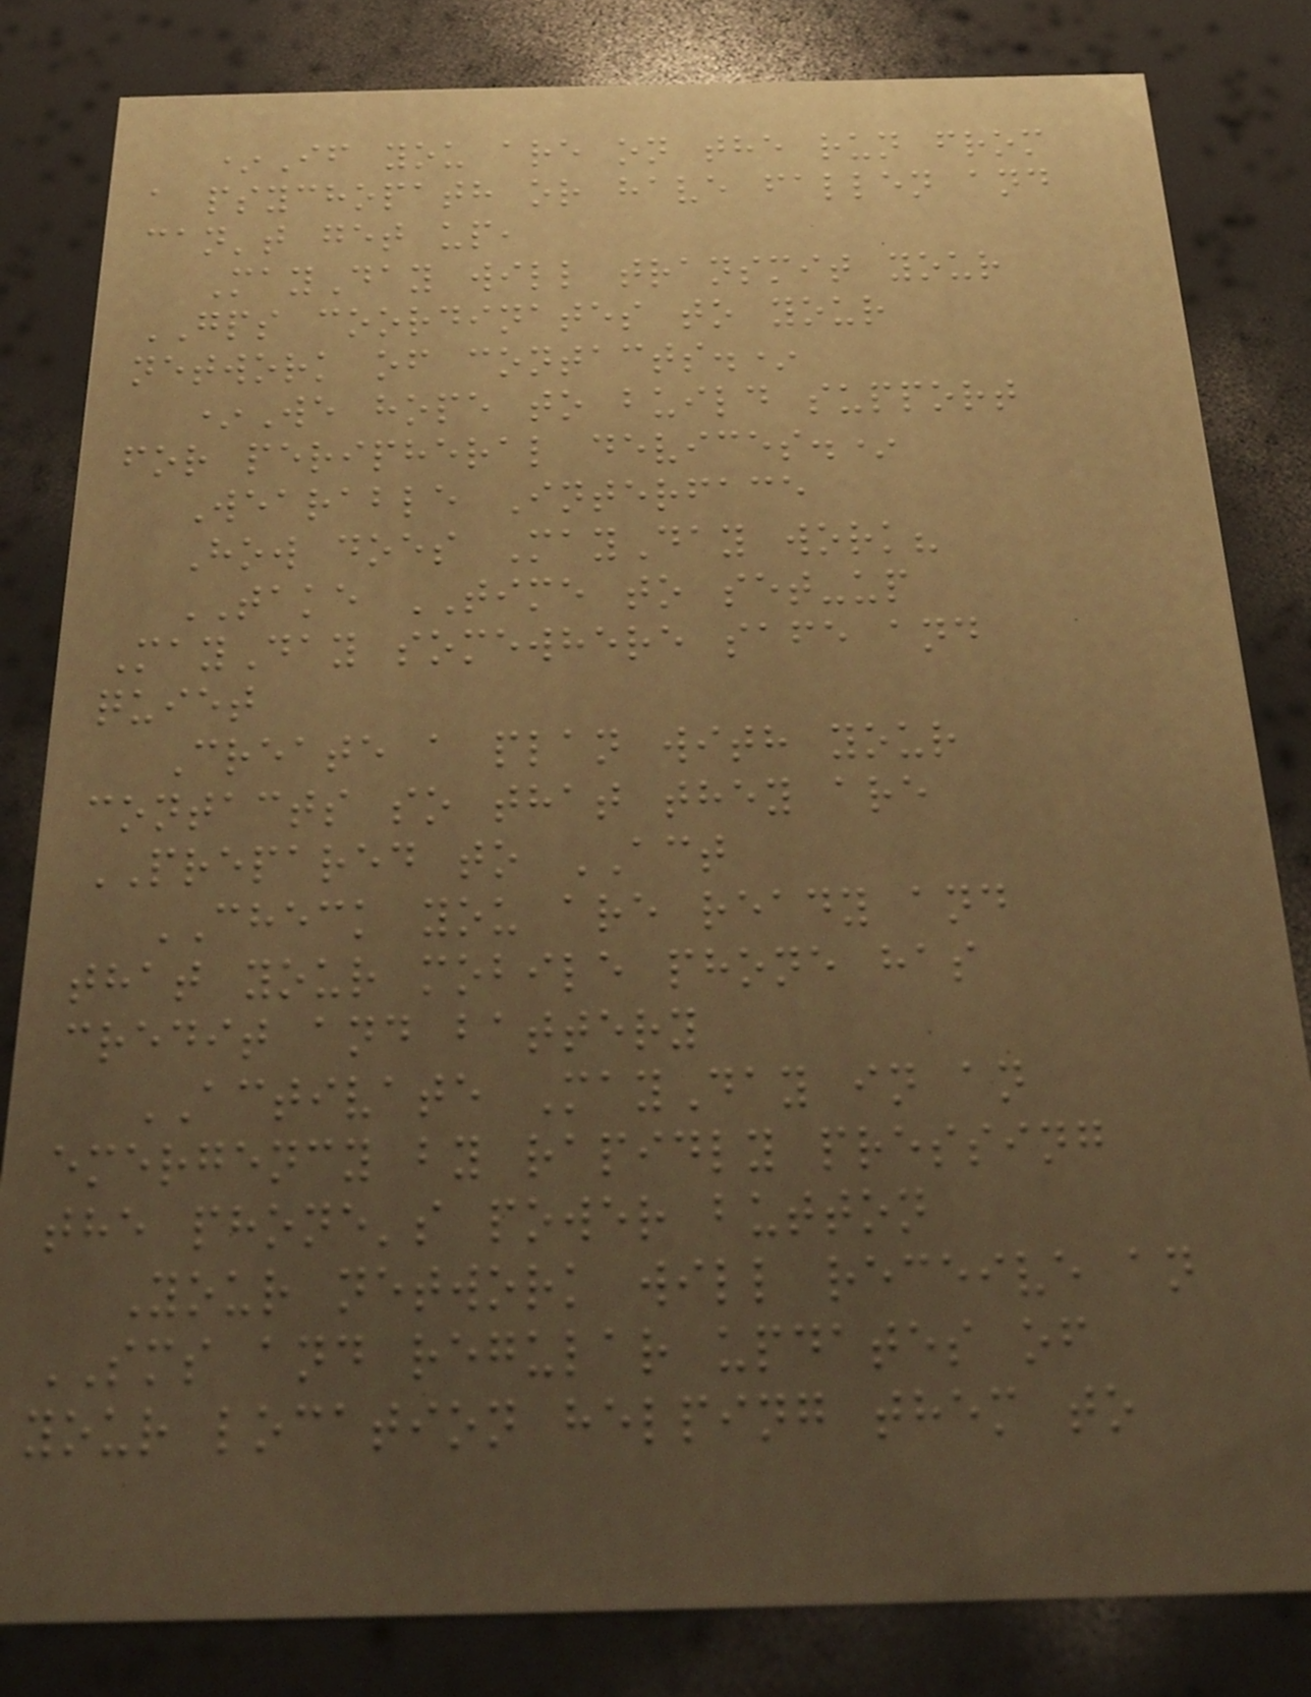*If you are on the run from
a psychopath or have fallen and
can't get up,
MayDay will transmit your
GPS coordinates to your
network of contacts.*
*We hope to build support
for peripheral devices.*
Wearable Interface
How does MayDay work?
TAKE TIME to set-up
MayDay somewhere safe and
quiet
Create a plan with your
contacts so that they are
PREPARED to ACT
CHECK you are ready and
that your mobile phone has
credit and battery
ACTIVATE MayDay in an
emergency by rapidly pressing
the phone's power button
Your network will receive an
SMS and regular updates of
your location helping them to
